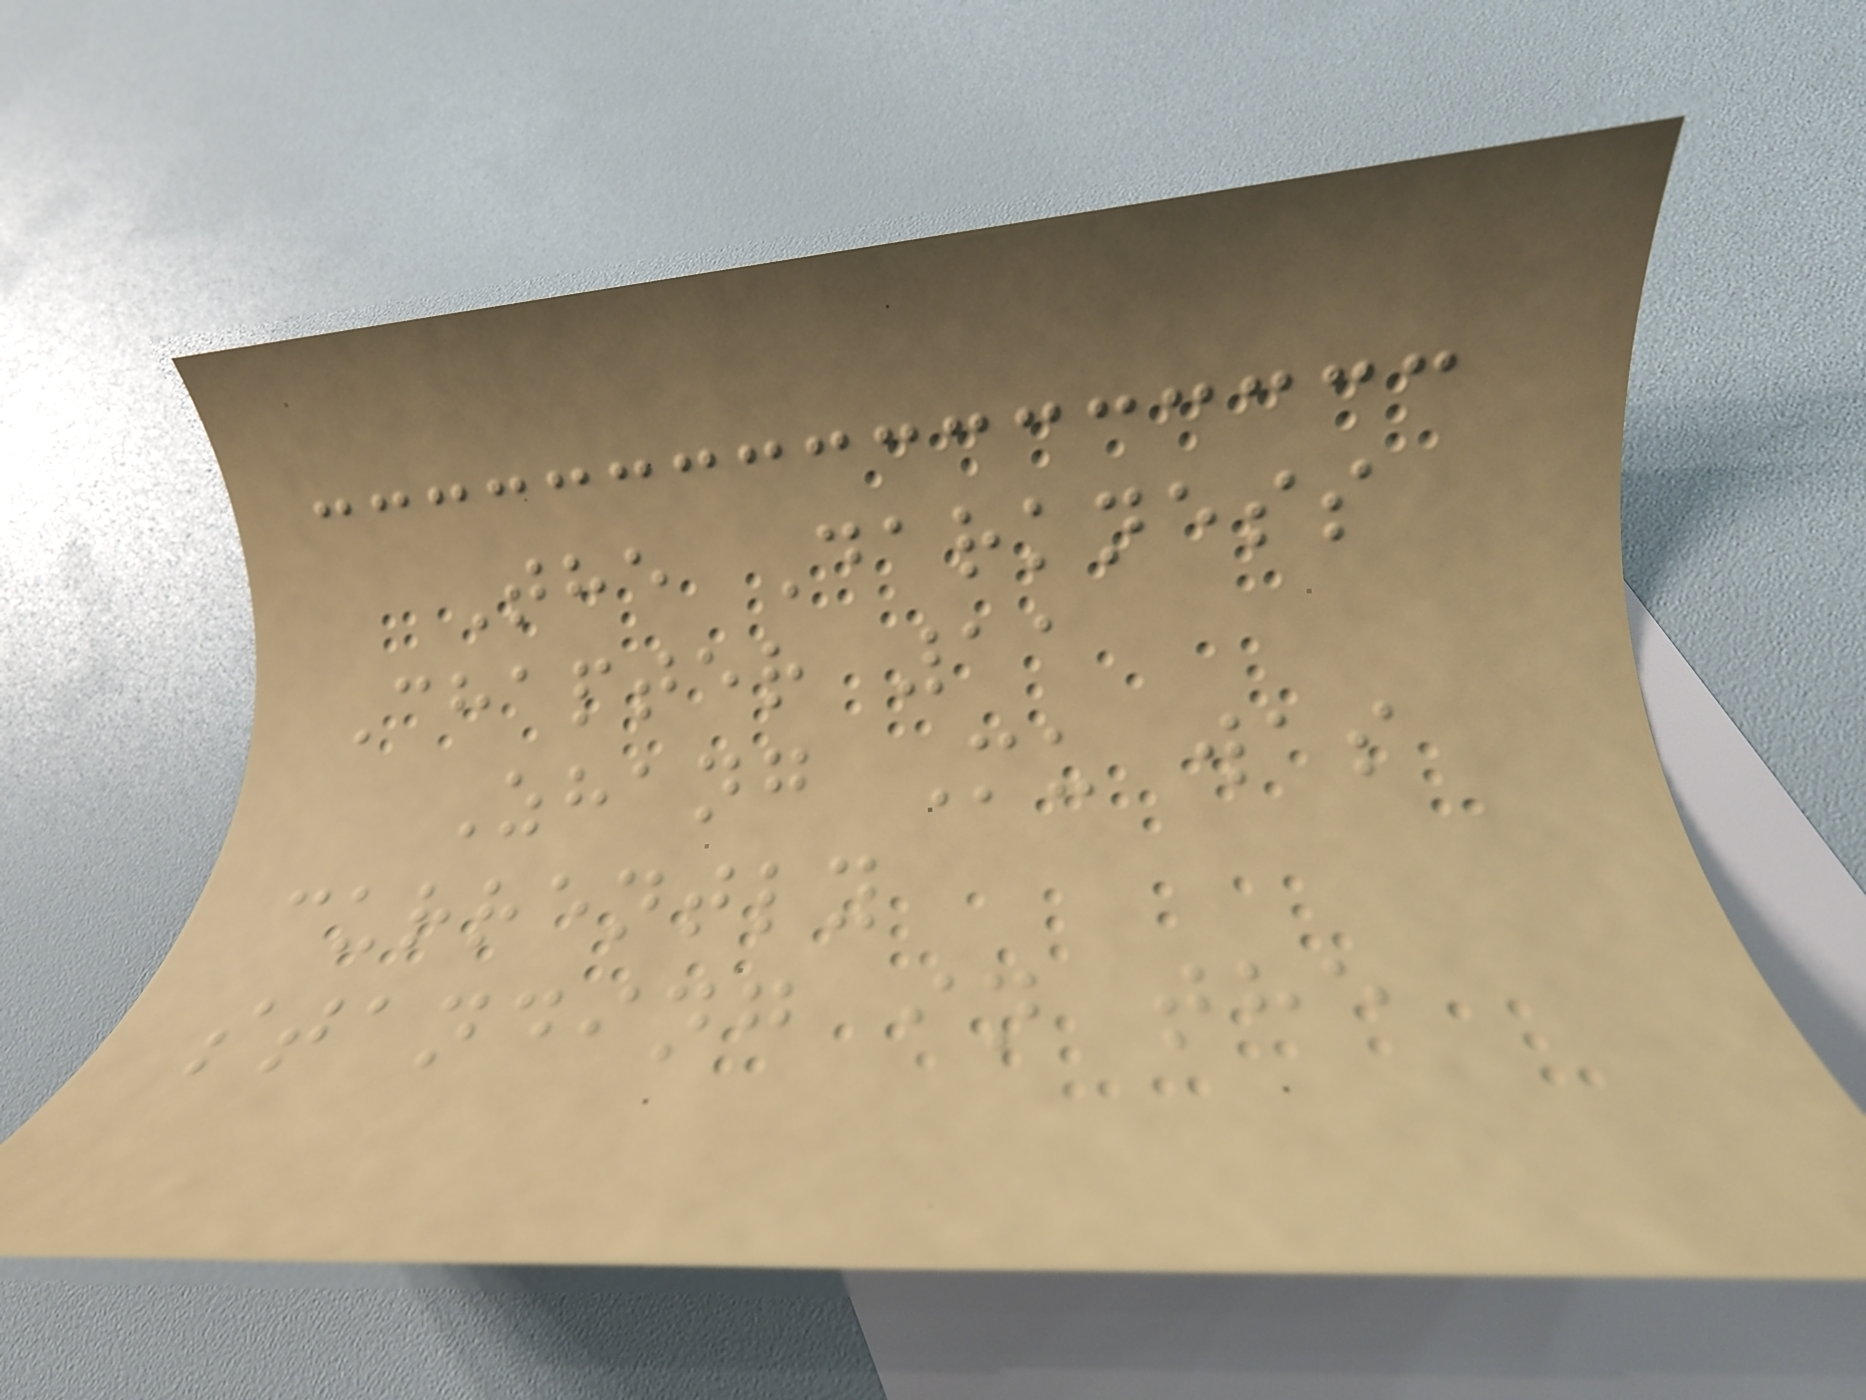The Darkness
Chapter 11
Zhang Mu was
currently
standing in the
